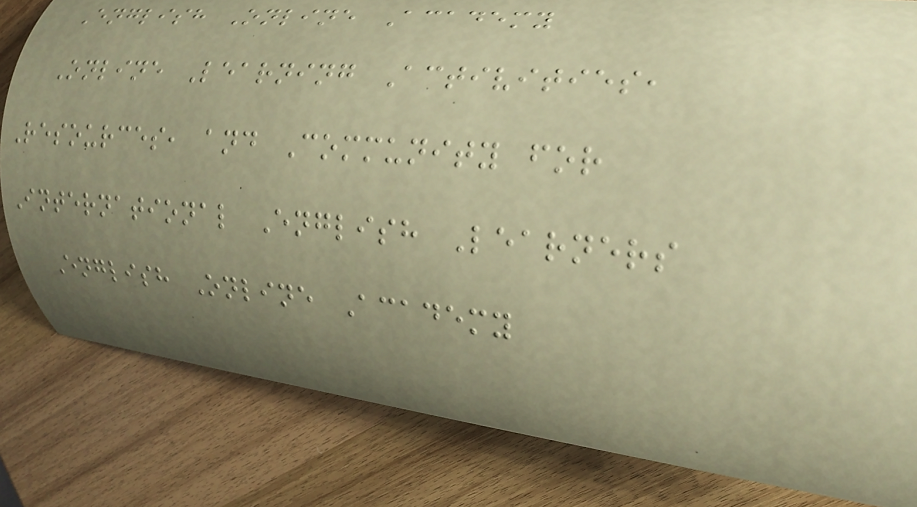English Online Academy
Online Learning Activities,
Resources, and Community for
International English Learners
English Online Academy
